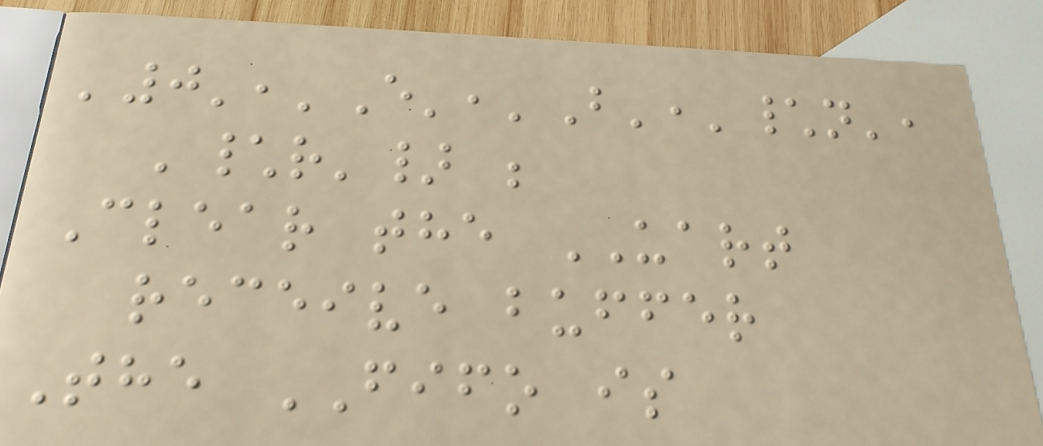'0','E','B','\n',
'\r'} ;
Clear the UART
receive buffer
The FIFO is
